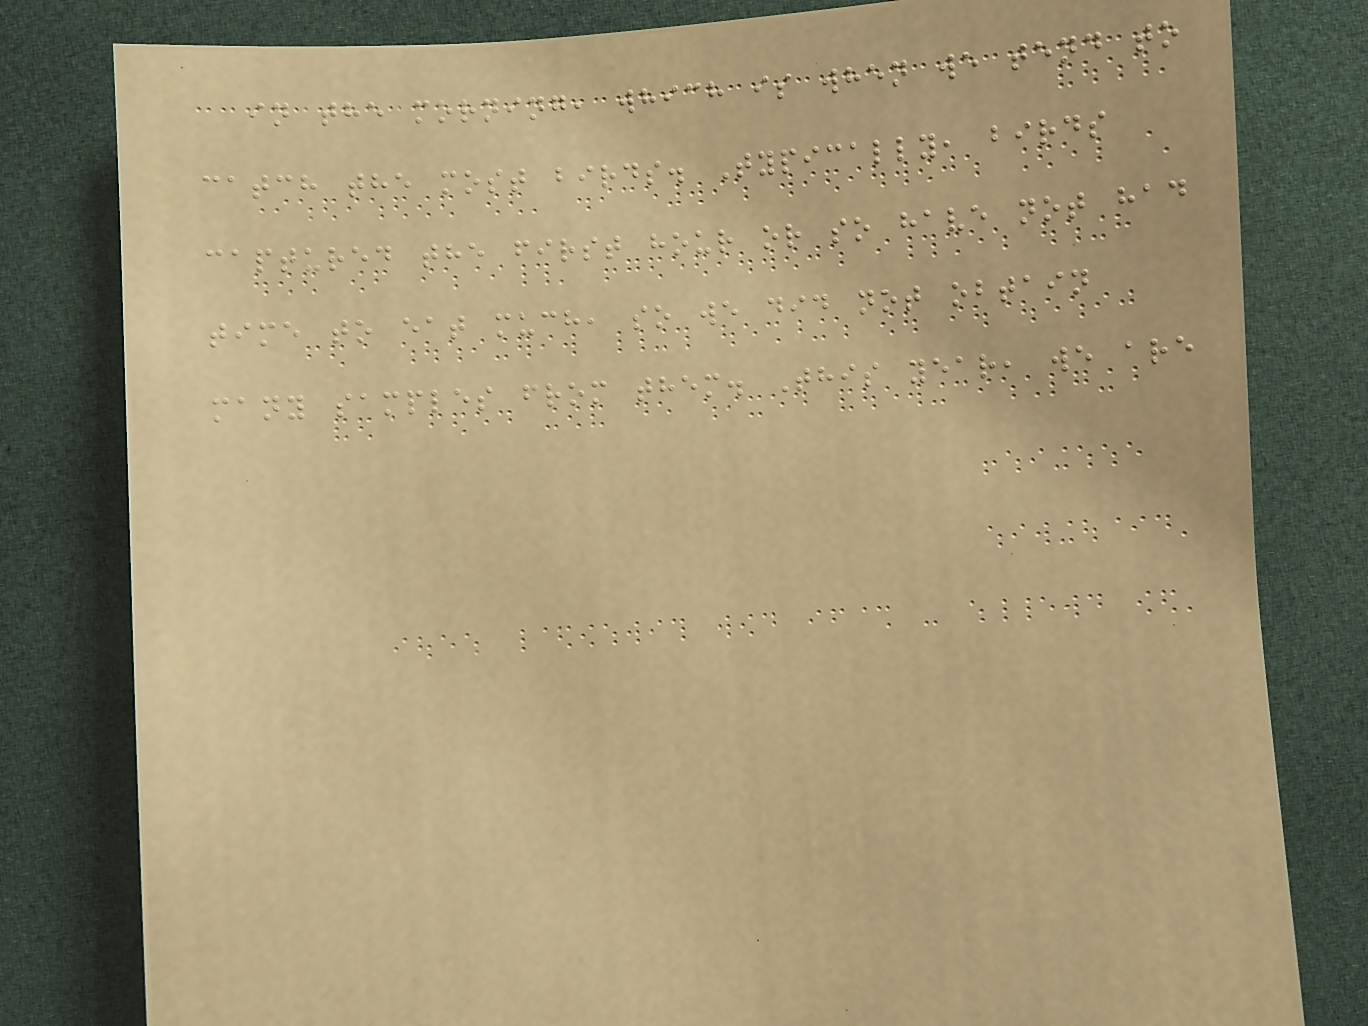in the morning, which is when we tend to
catch the most birds. Typically, birds
captured the first hour or so have not had
time to eat much, so we did not obtain
many samples from them. This year, we are
